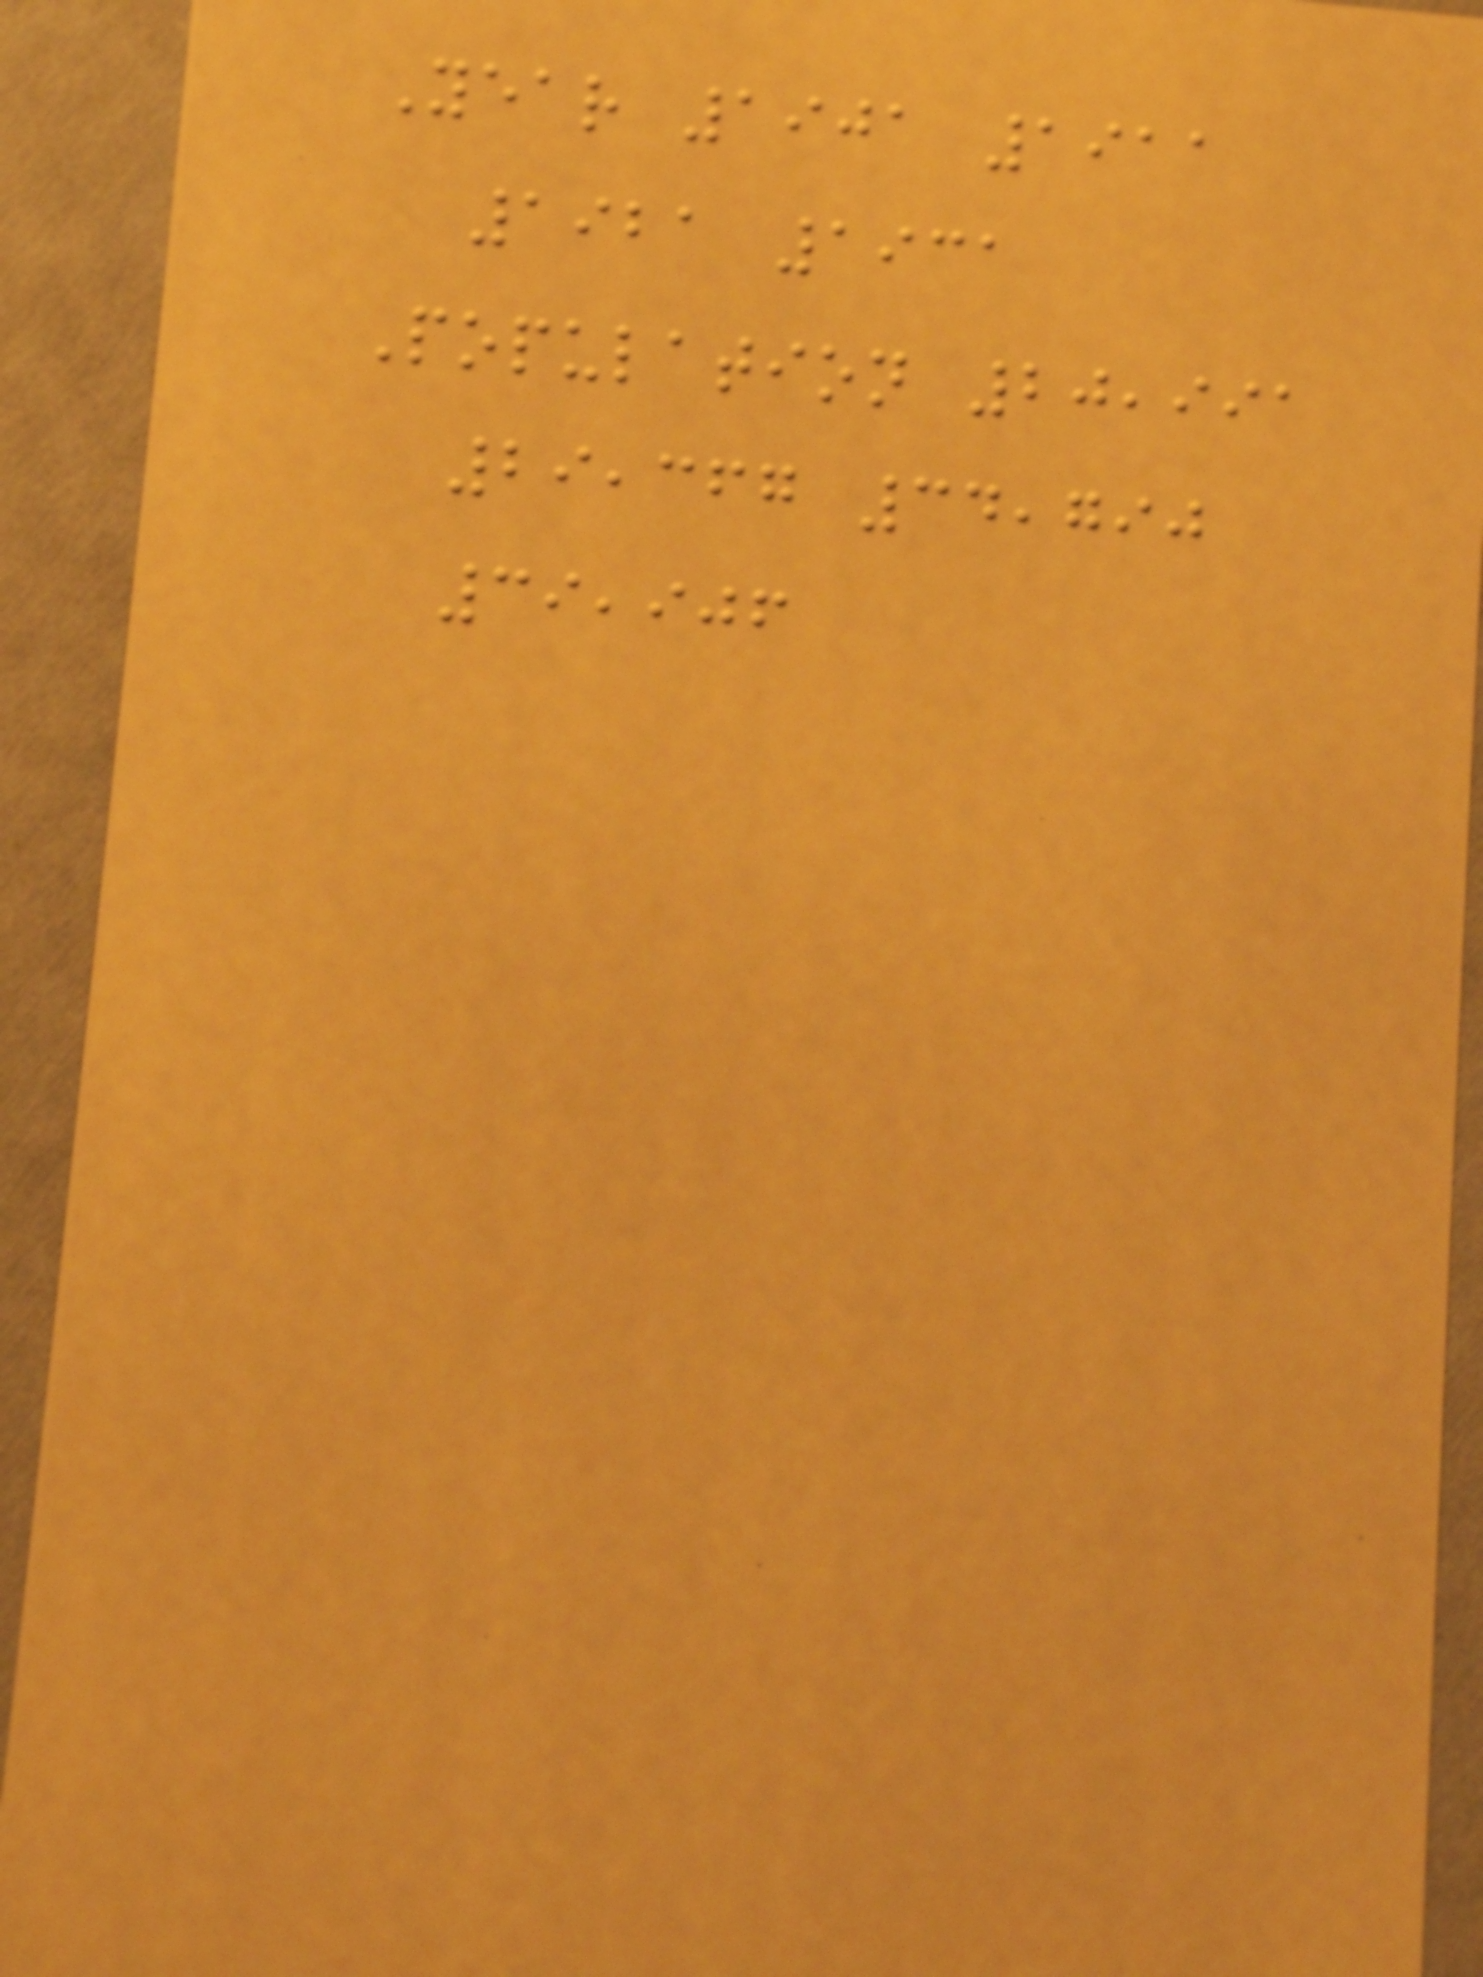Year 1901 1911
1921 1931
Population 20,991
29,367 34,790
39,906
